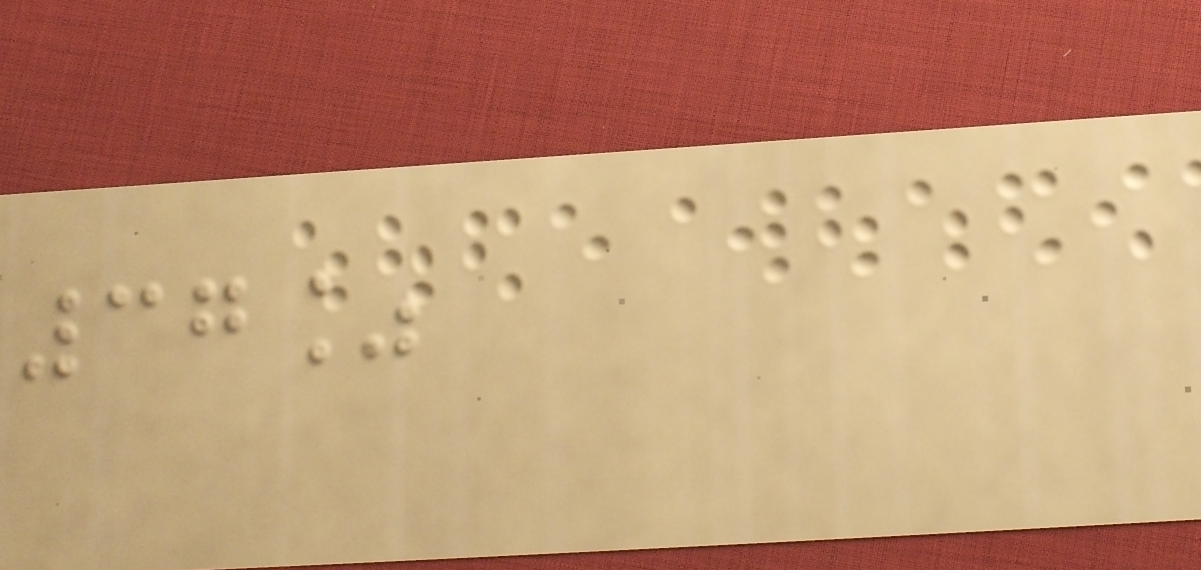37%
